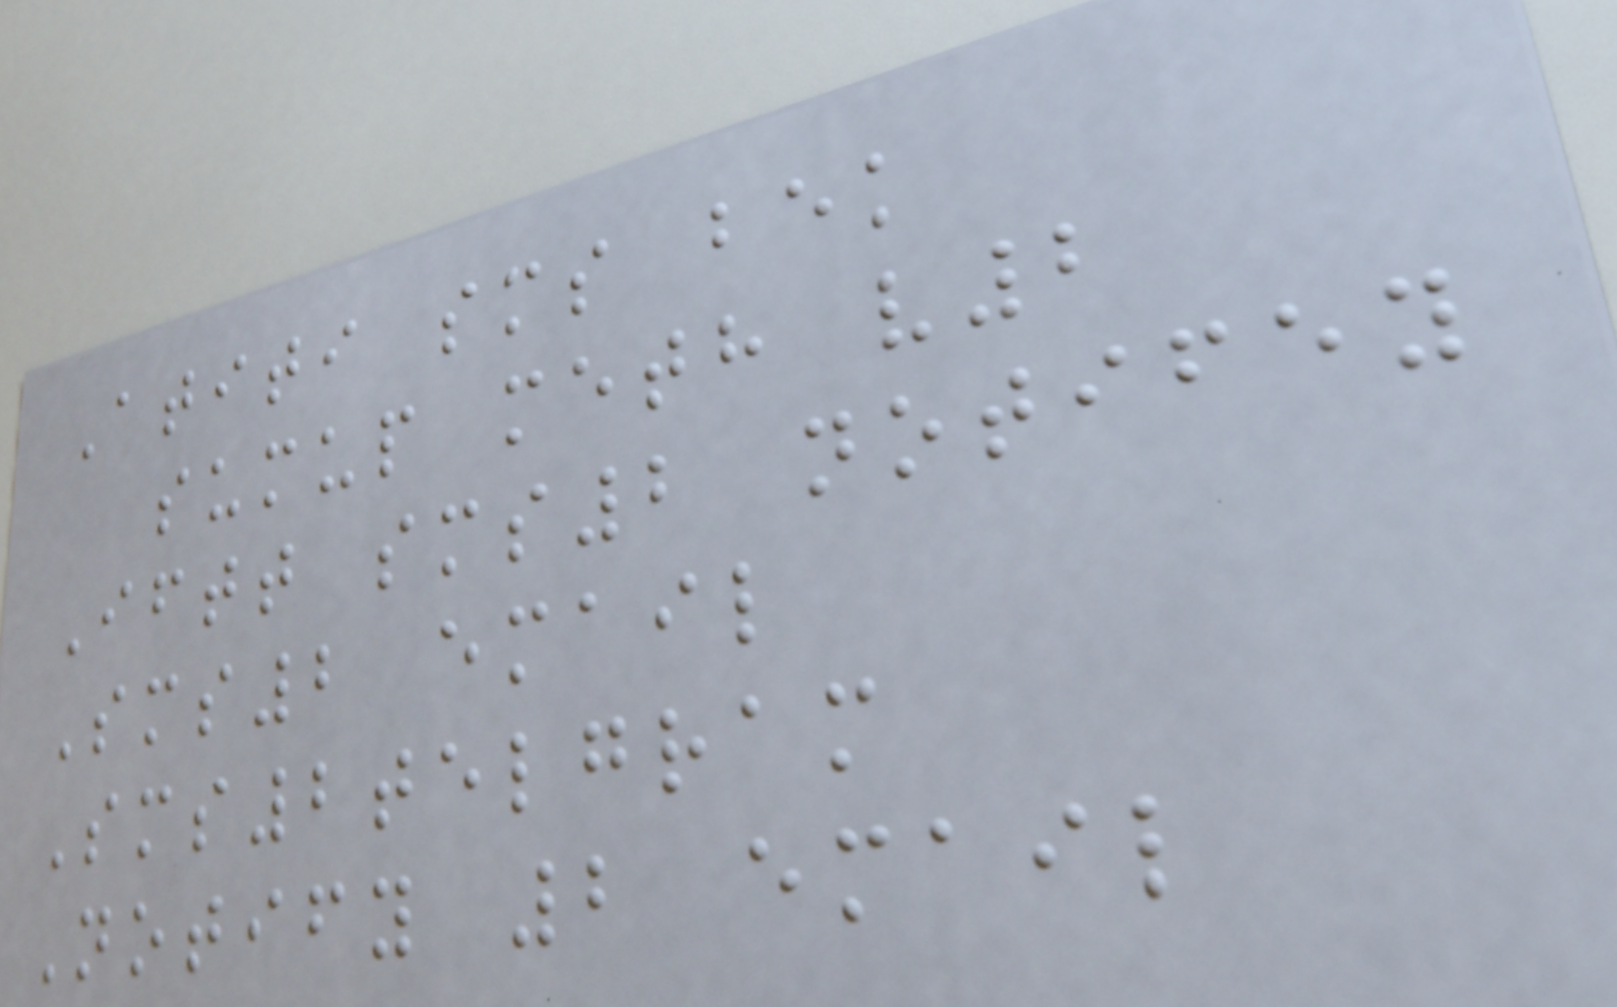Atiti sms bek
sumup meth v2
Iftt sms2 notifey
Sms2 email
Sms2telgram
Notify 2 email
